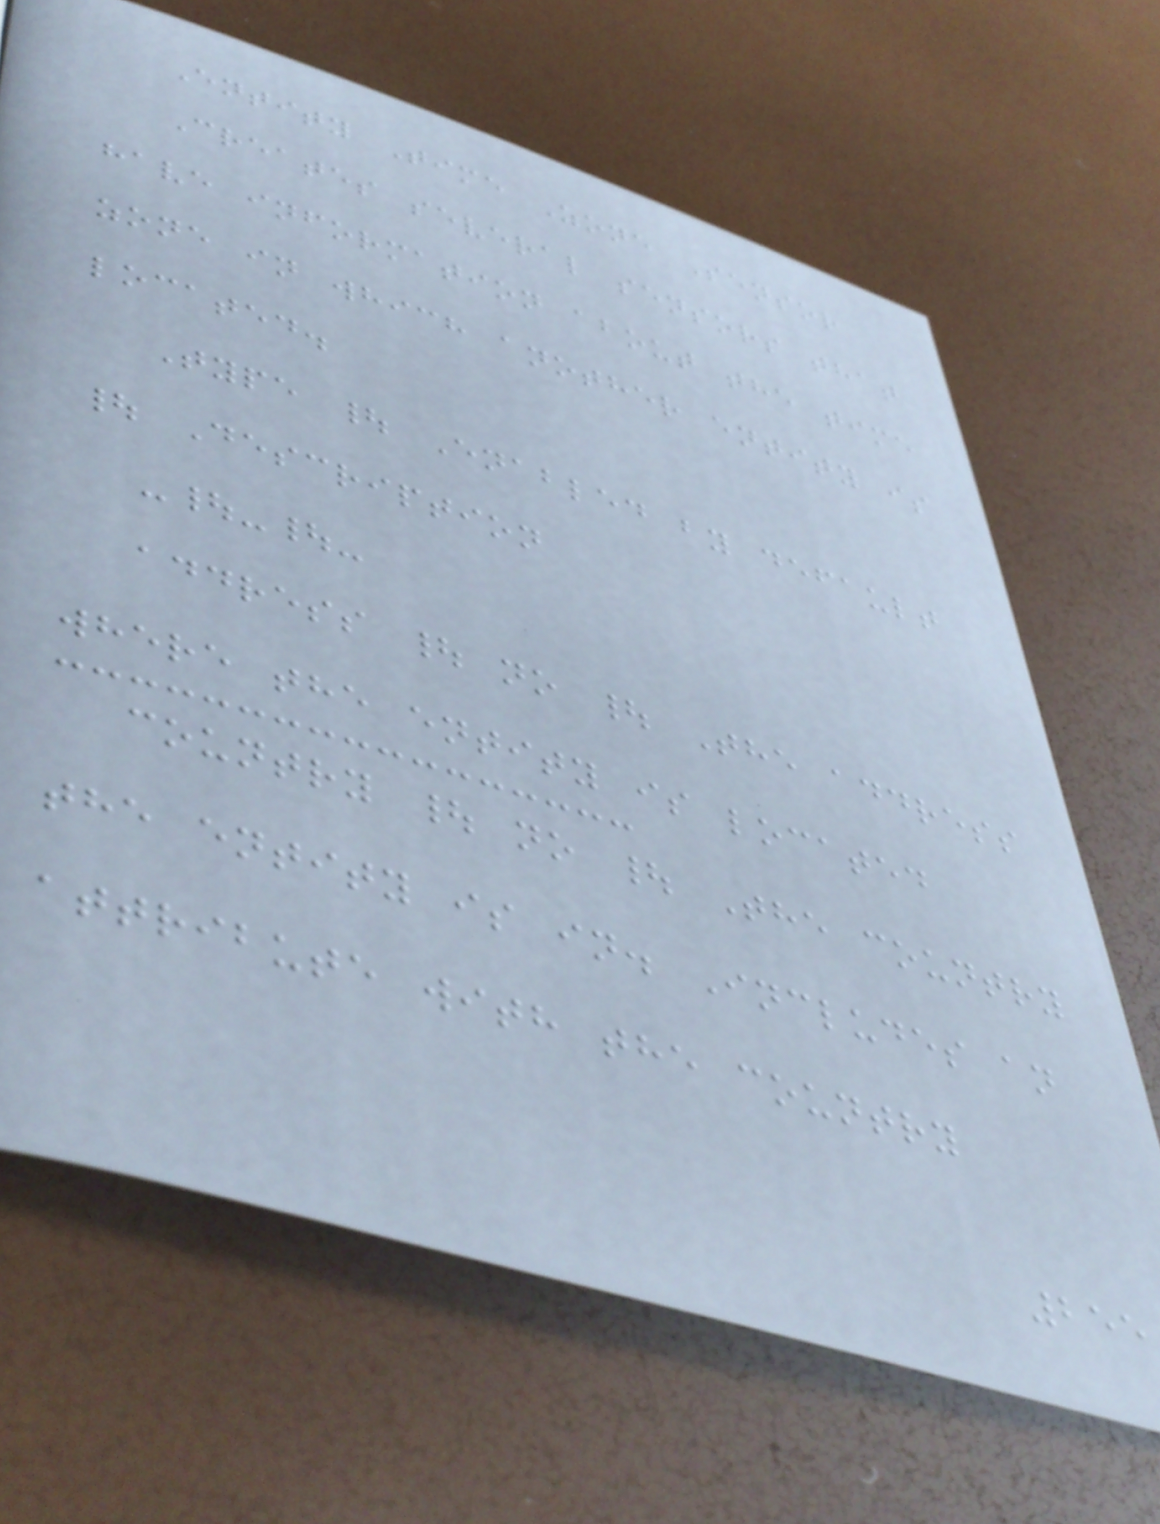Entity Time Zone Sensor
Creates several sensors that
have information about the time
zone in which another entity is
located.
Type | Enabled by default
| Description
-|-|-
address | no | The address
where the entity is located
country | no | The country
the entity is in. Includes an
attribute with the country
255
